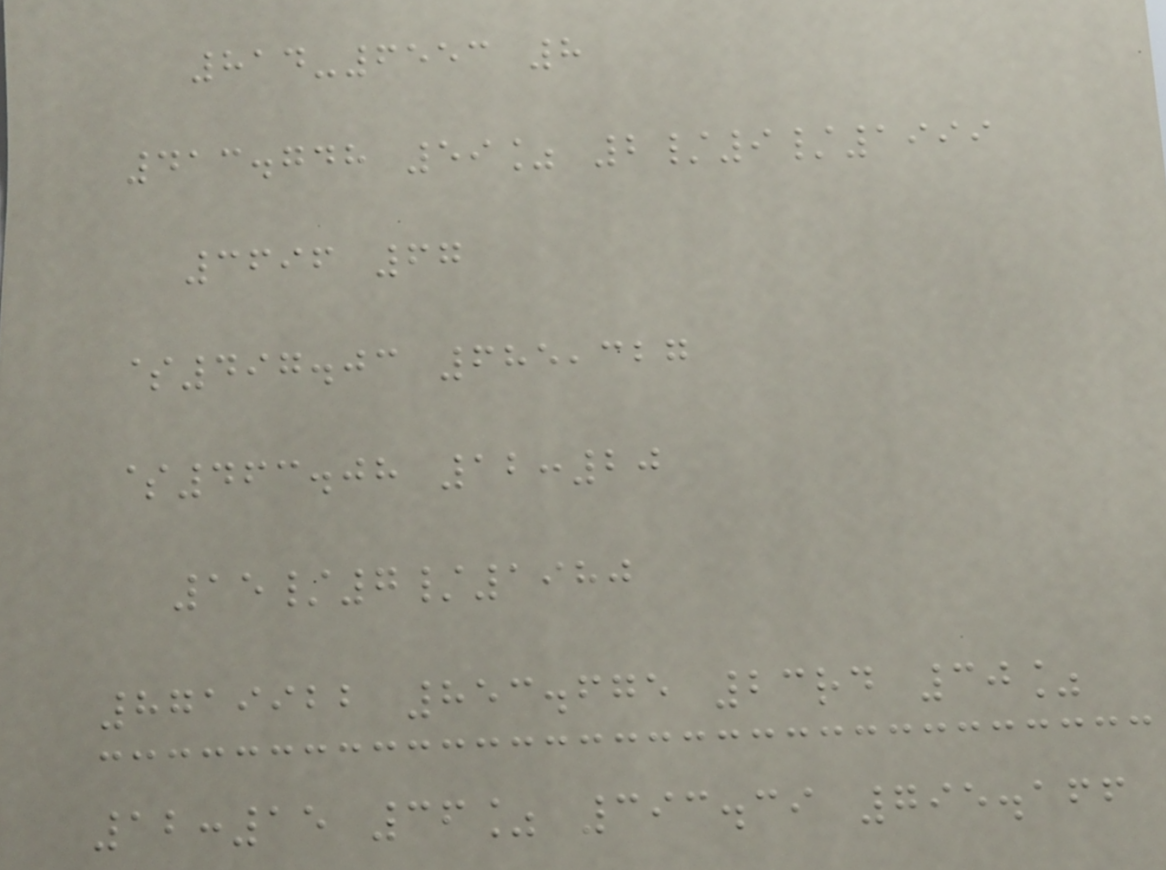814-6553 8
413.748 59% 2/9/1999
3696 67
$497.03 685,327
$463.08 12:20
15/7/1980
8719922 853.675 23rd 30%
12:15 36% 393.39 795.166
